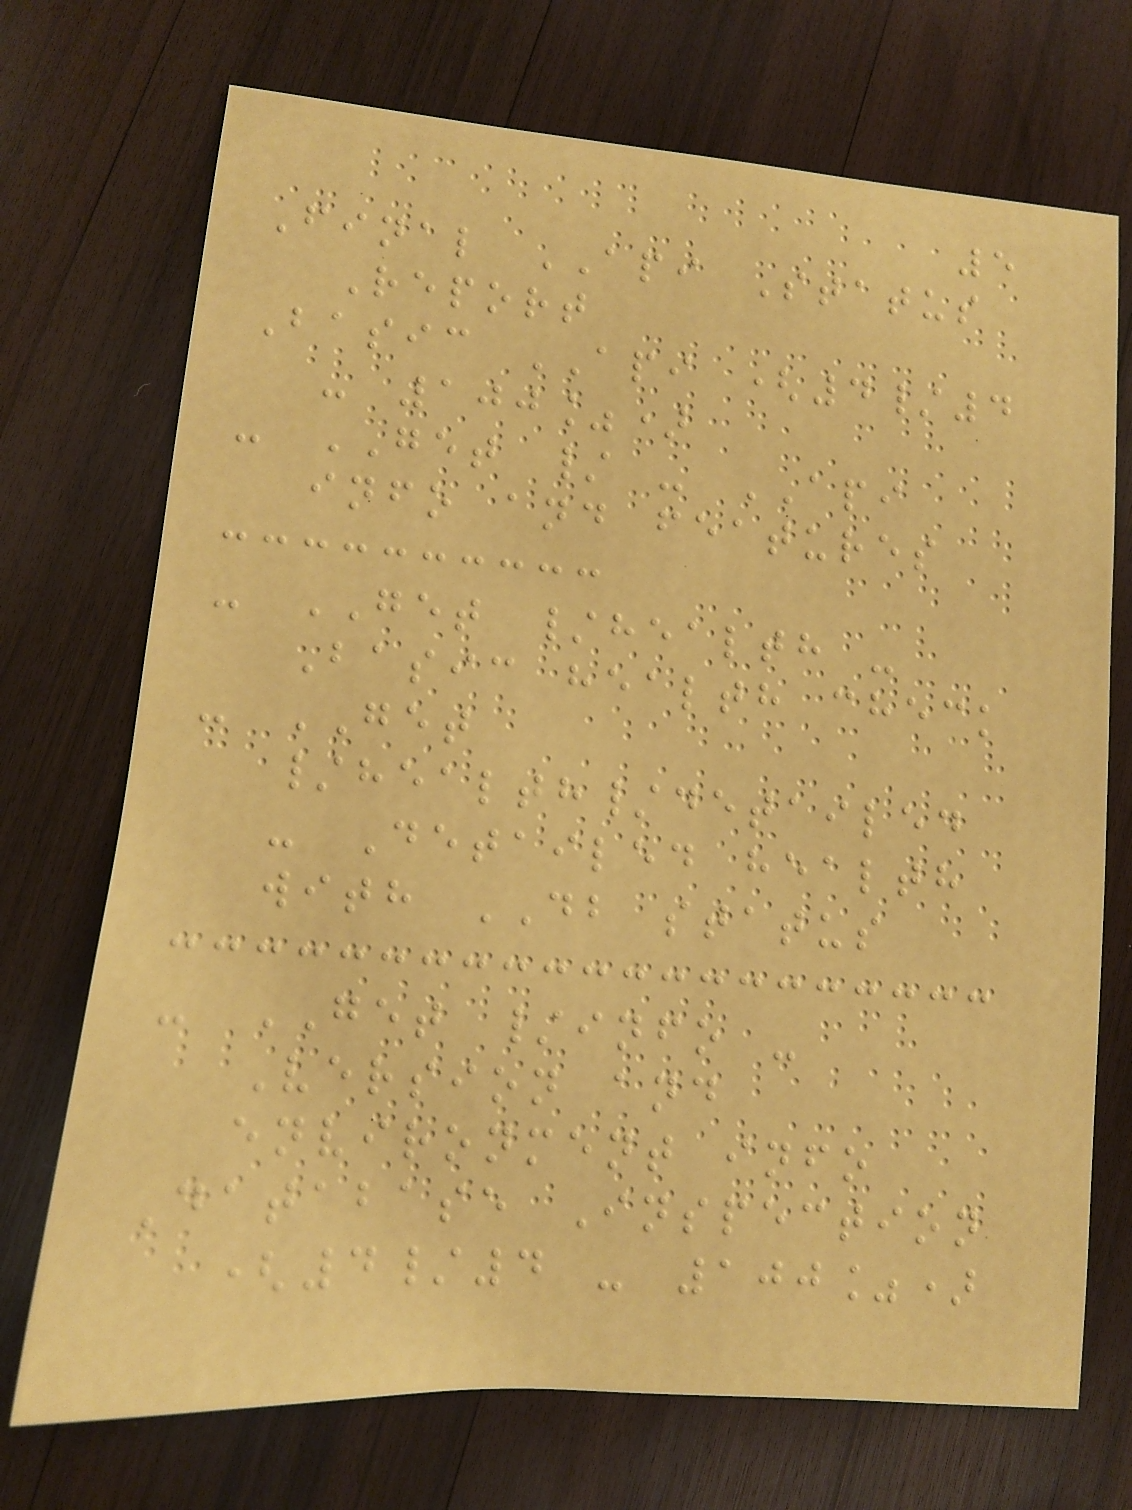5
Final API Status
Report
Basic API (4/4
- 100%)
- GET / - API
info and features
- GET /health -
Basic health check
- GET
/health/detailed
- Detailed health
with DB status
- GET /info -
Version and
environment info
Database Inspection
(4/4 - 100%)
